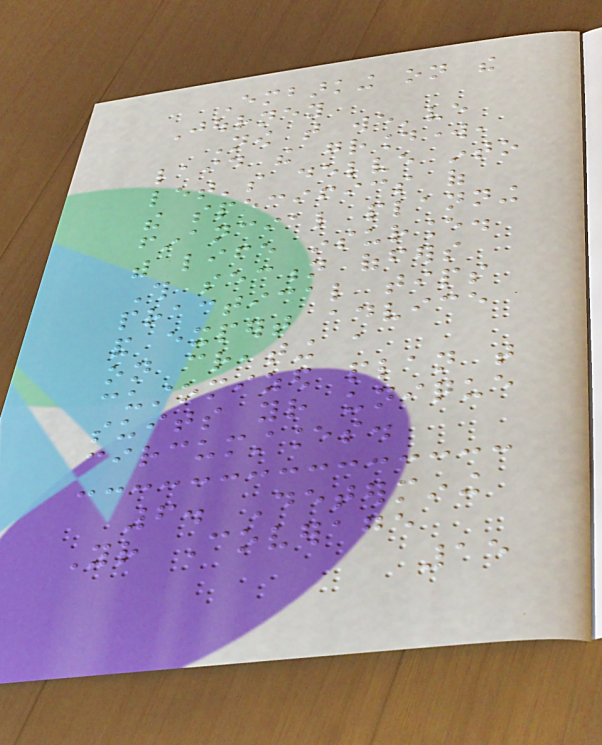Embarking on the
Journey
Now that we've
laid the groundwork,
let's delve into
the specifics of
financial planning
with life insurance.
This section offers
practical tips
and expert advice
on creating a
customized plan that
suits your unique
circumstances.
6. Determining
Your Coverage
15
